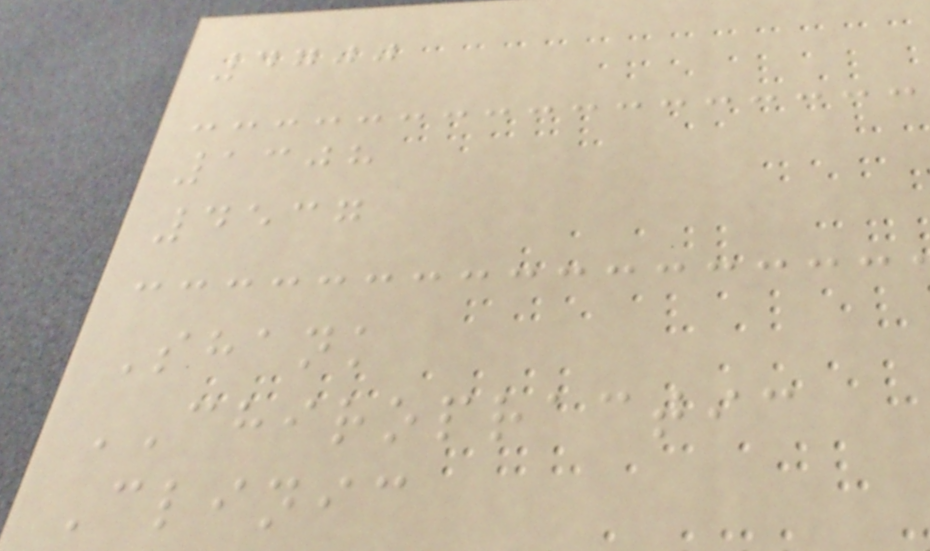4700
1308
4537
Shank
CHIROPRACTIC
Clinic
